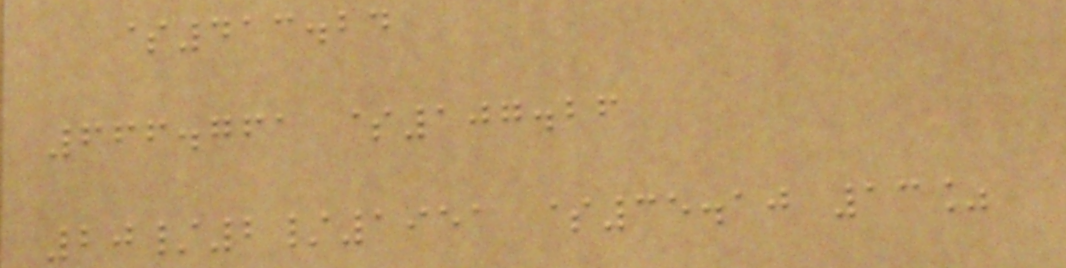$413.24
666.761 $107.26
20/2/1951 $35.10 13%
